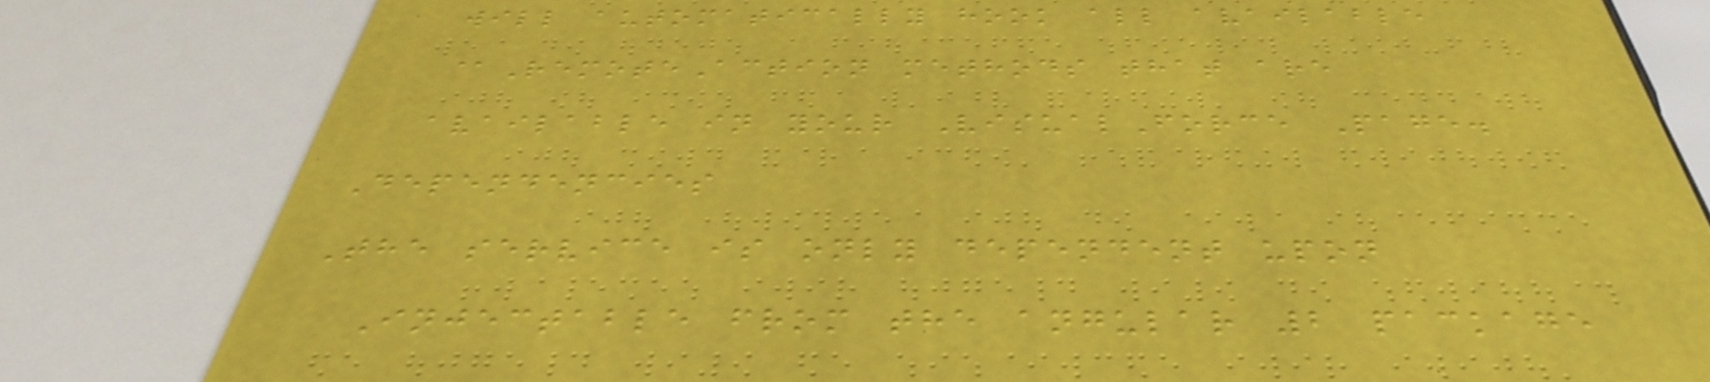will automatically hook all available
@RemoteAction methods that are
available in your VisualForce Page.
Dependencies
The service is only dependent upon
Injectable from the angular 2 package
